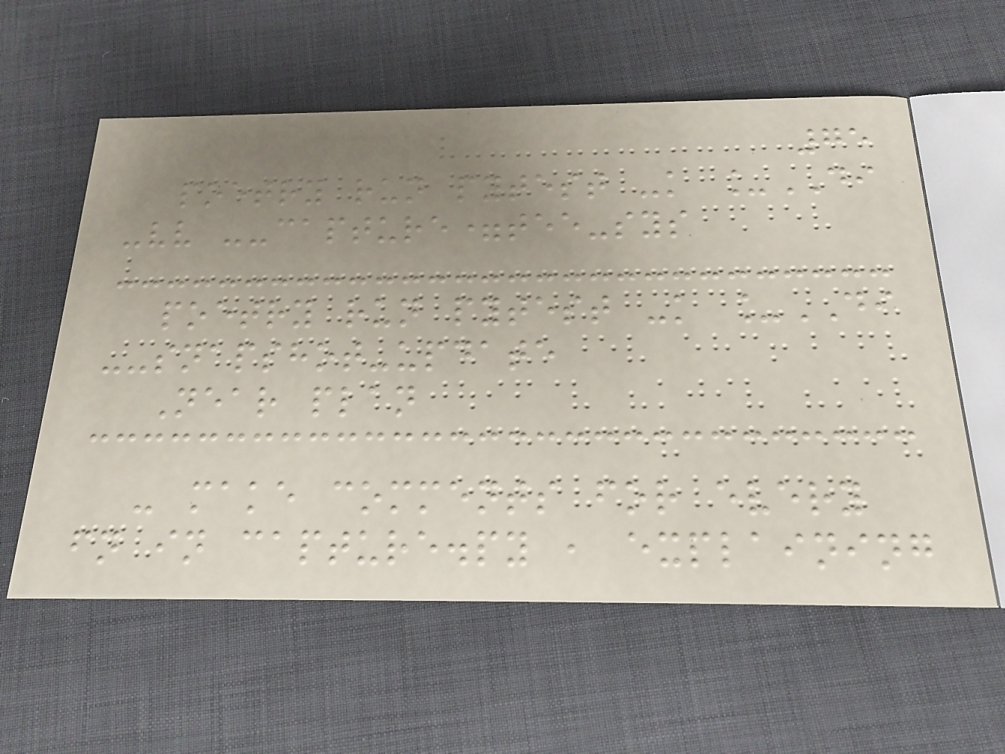75
poetry run pytest -k _DI
-vv --capture=tee-sys
poetry run pytest -k _DI
--snapshot-update
Near plan
- make comments for every
fn in capture.py , explaining
